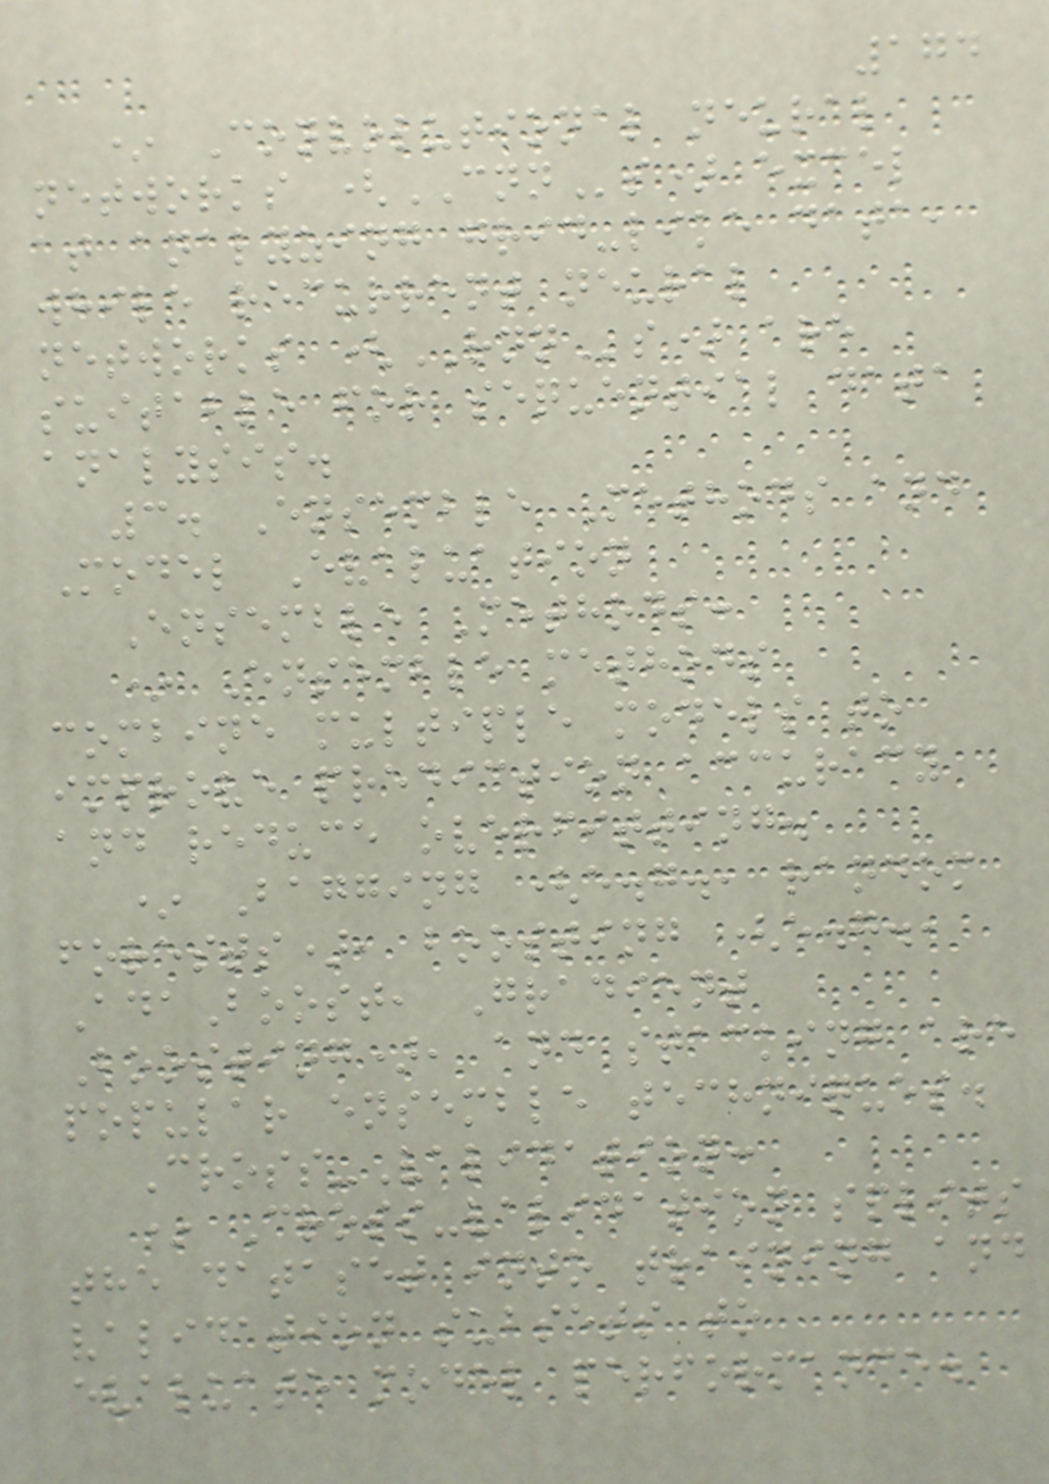174
* Convolutional neural
networks (CNNs) excel
at analyzing grid-like data,
while recurrent neural
networks (RNNs) are
suitable for sequential data
analysis.
3. Ensemble Methods and
Model Evaluation
Ensemble Methods:
* Ensemble methods
combine multiple models to
improve prediction accuracy
and reduce overfitting.
* Bagging (e.g., random
forests), boosting (e.g.,
AdaBoost, Gradient
Boosting), and stacking are
popular ensemble techniques.
Cross-Validation:
* Cross-validation splits
the dataset into training and
validation subsets to
evaluate model performance.
